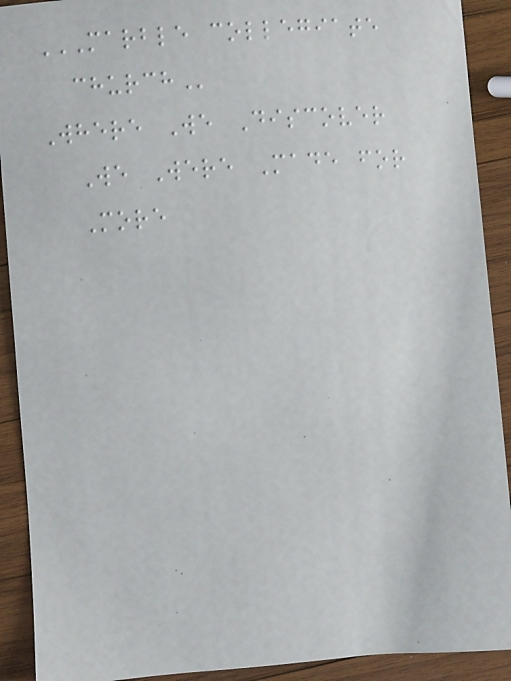MARBLE COLLEGIATE
CHURCH
Where We Discover
We Were Made for
More
